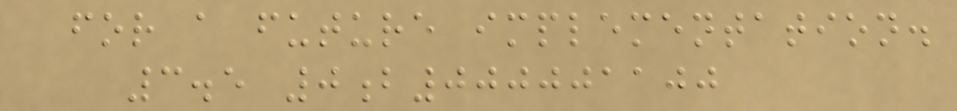for a future implementation.
3.5 0b000001100
